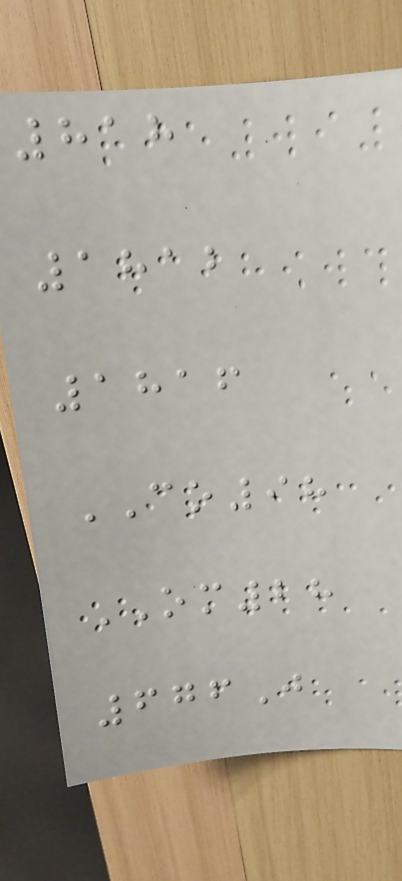818
1812
1816
CO98
OM28
676J
